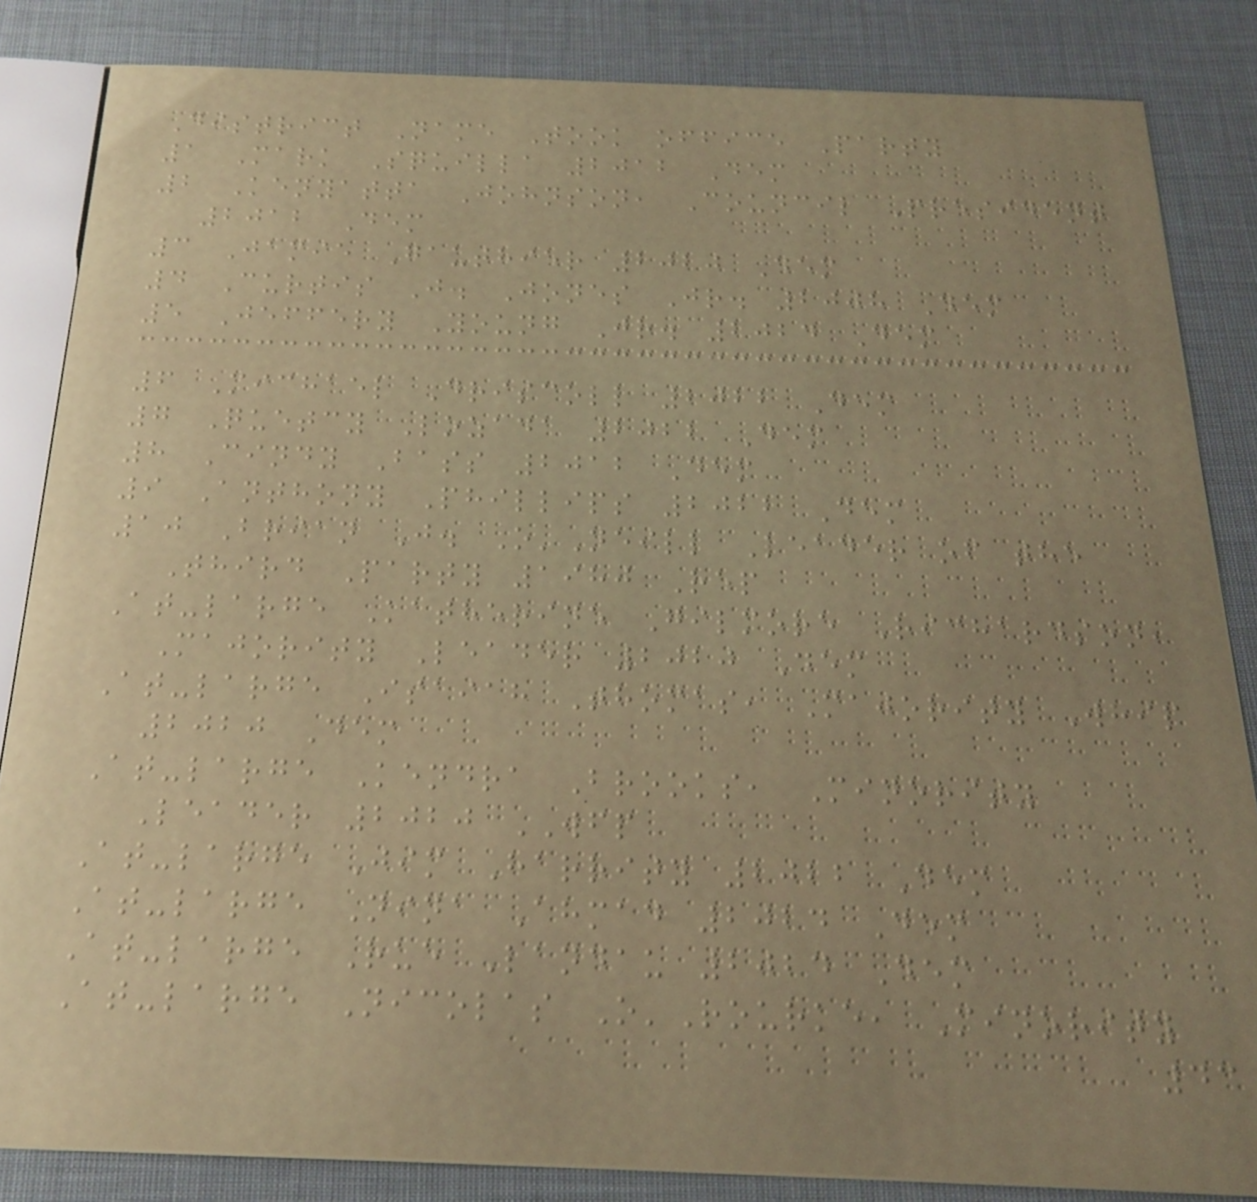District Name Took office Party
1 Mark Squilla 2012 Dem
2 Kenyatta Johnson, Council President
2012 Dem
3 Jamie Gauthier 2020 Dem
4 Curtis J. Jones Jr. 2008 Dem
5 Jeffery Young Jr. 2024 Dem
6 Michael Driscoll 2022 Dem
7 Quetcy Lozada 2022 Dem
8 Cindy Bass 2012 Dem
9 Anthony Phillips 2022 Dem
10 Brian J. O'Neill Leader of the
Third Party 1980 Rep
At-large Katherine Gilmore Richardson,
Majority Leader 2020 Dem
At-large Isaiah Thomas, Majority Whip
2020 Dem
At-large Kendra Brooks, Minority
Leader 2020 WFP
At-large Jim Harrity 2022 Dem
At-large Nina Ahmad 2024 Dem
At-large Rue Landau 2024 Dem
At-large Nicolas O'Rourke, Minority
43
